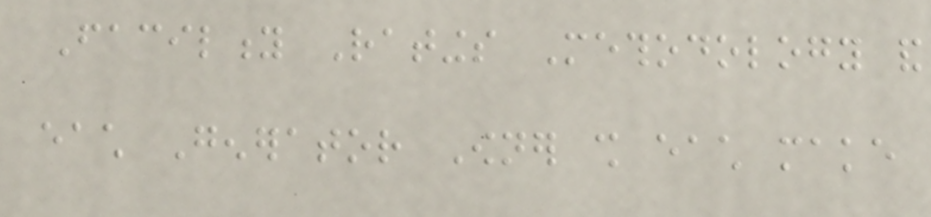Facility Ratings Methodology and
each Generator Owner shall each make
